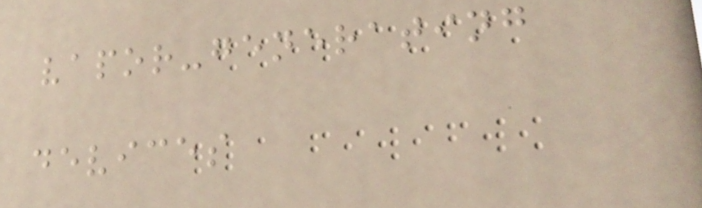vapor-generating
devices
